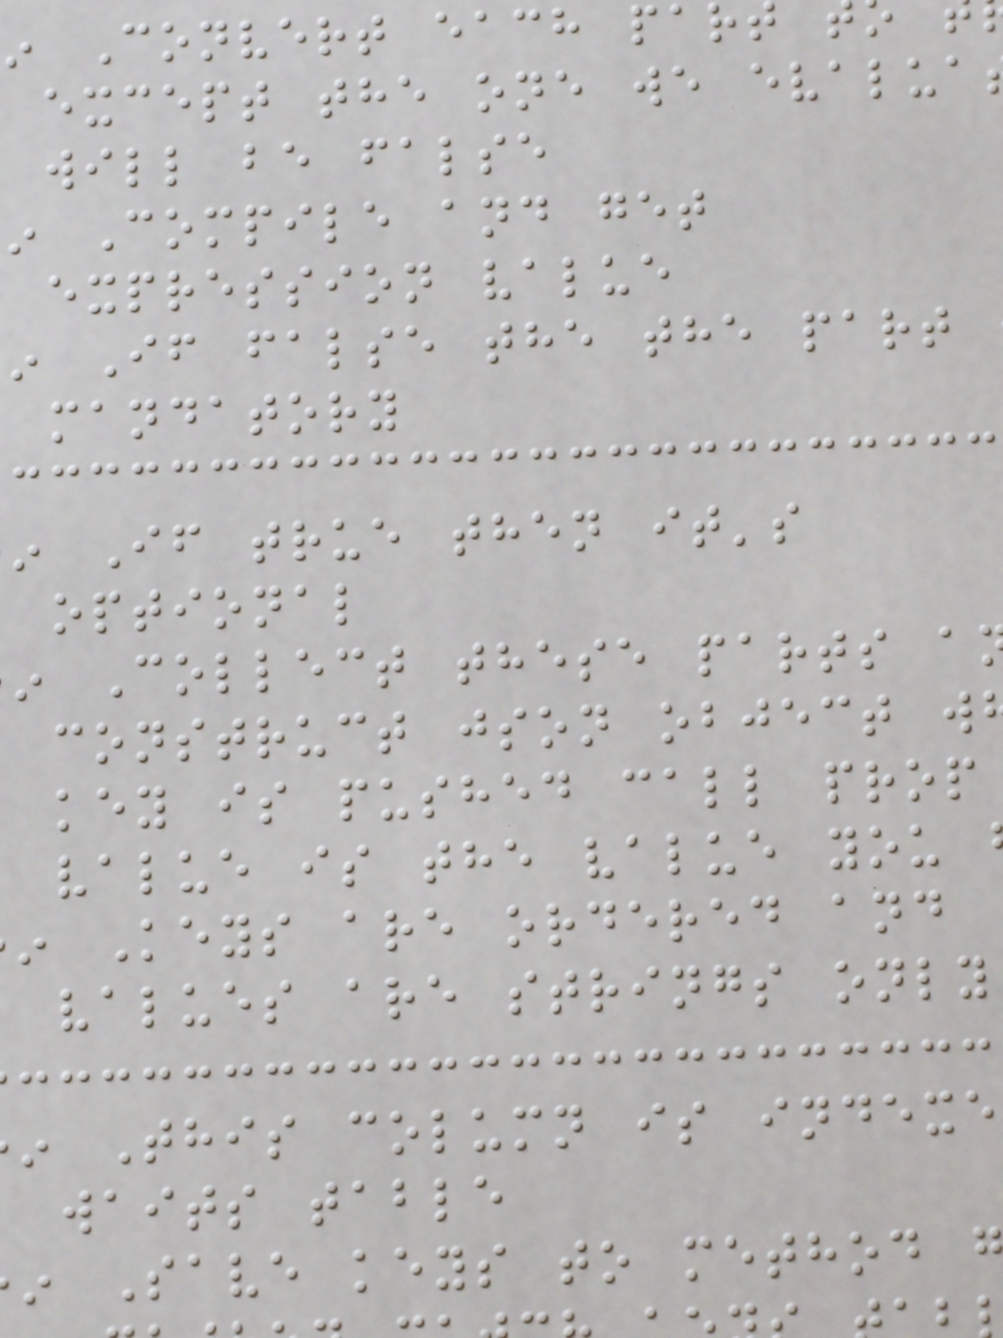Convert each par
except the one we evalua
will be false
Compile and get
expression value
If false the the part
mandatory
If true then it's
optional
Collect these parts a
construct json object w
key is pushed call prop
value is the value you
Keys are ordered and
values are strings only
This column is indexe
waits table
Save keys to method
